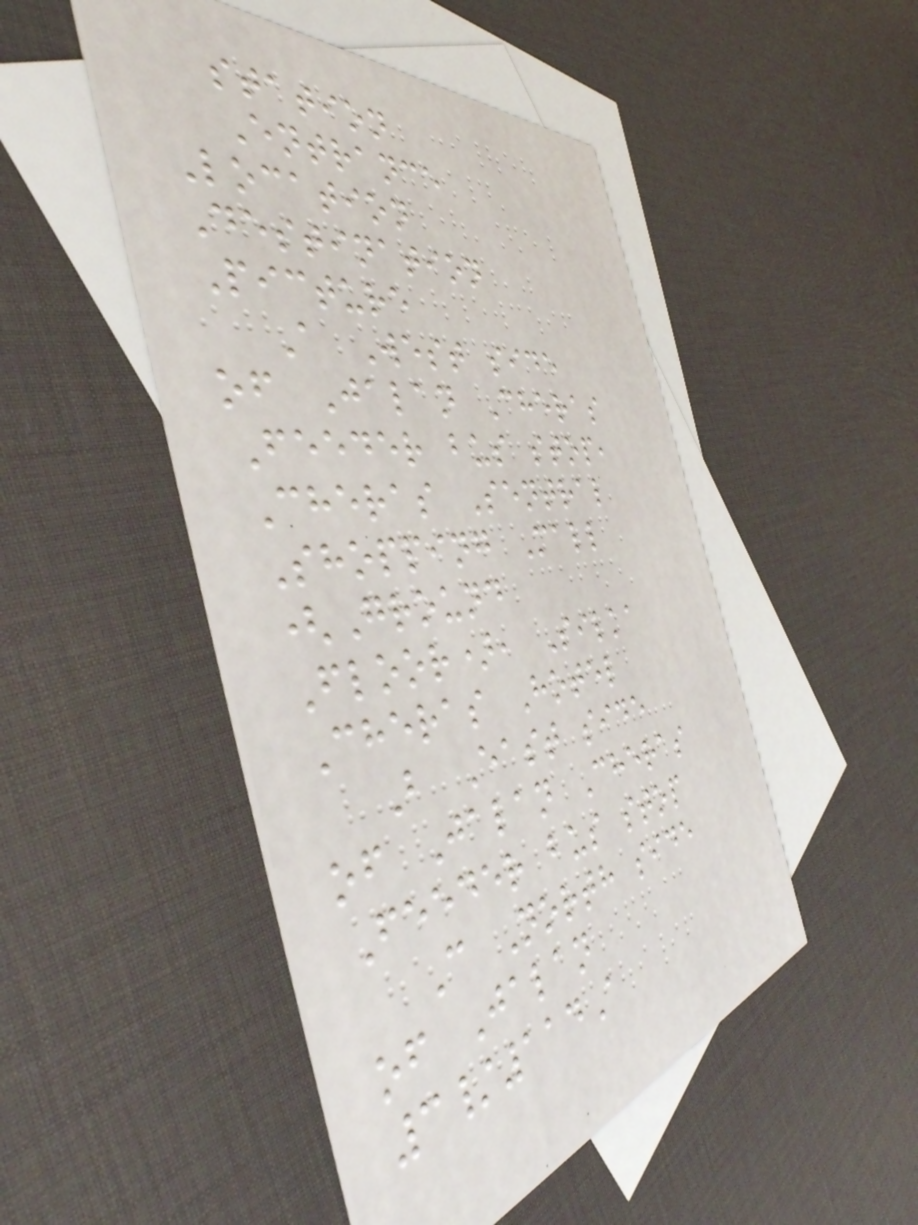station
Entrance
Location
Destination
Picture
A West side
of Jalan Cheras
Feeder bus stop,
Cheras Sentral
Shopping Mall
(Ground
Floor), Silka
Cheras Hotel
B East side
of Jalan Cheras
Feeder bus stop
C North side
of Jalan
3/114A
